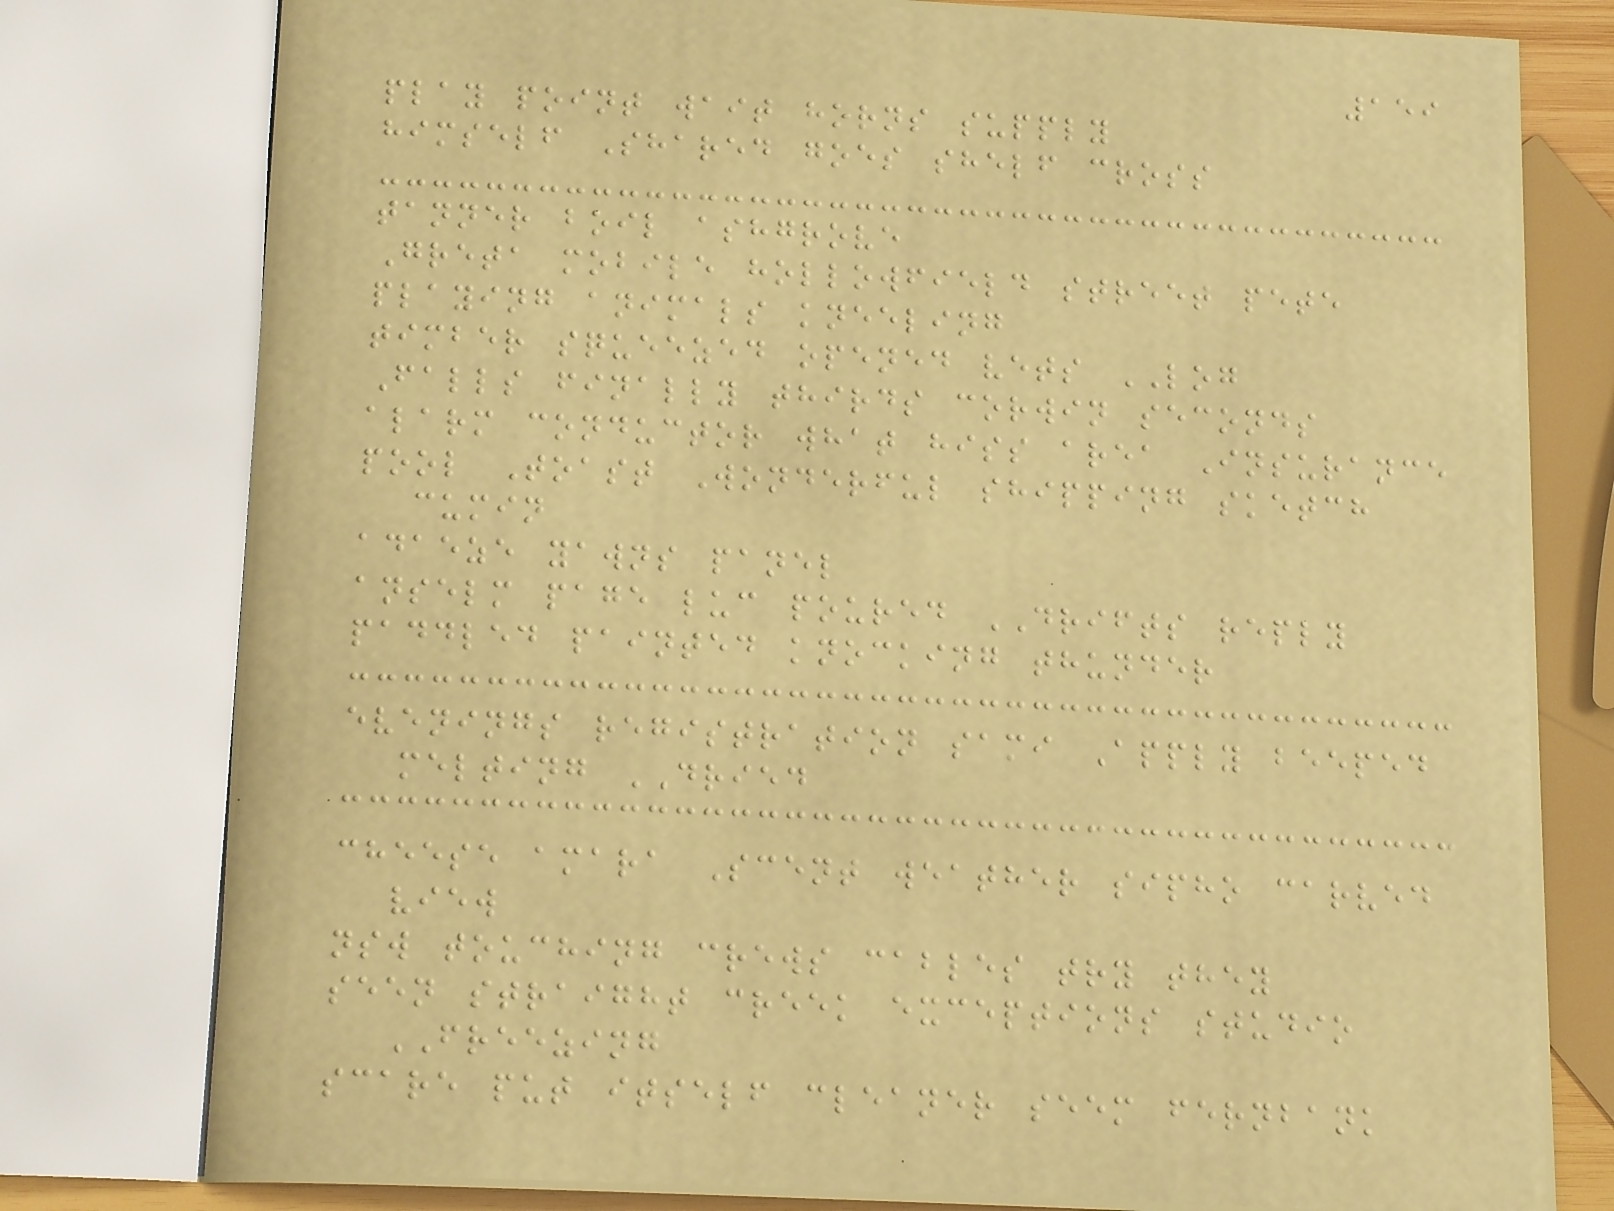159
play point wait horns supply
himself Shared goes shelf cross
tanner boil ashgrove
Greta mobile hollowfield street pete
playing animals kneeling
timber squeezed opened vets LOG
Falls finally thirds corwin seconds
alarm conductor what hiss area Insurance
pool Toast Wonderful shipping sketch
cumin
adaeze yawns panel
anselm page luc poured DRIFTS reply
paddled painted knocking thunder
evenings registration sami Apply beeped
melting DRIED
cheese amara Scent weather sipho carved
view
nsw touching crews cables try they
seen straight creek exceptions studio
FREEZING
scare put itself cleaner seem fernbank
